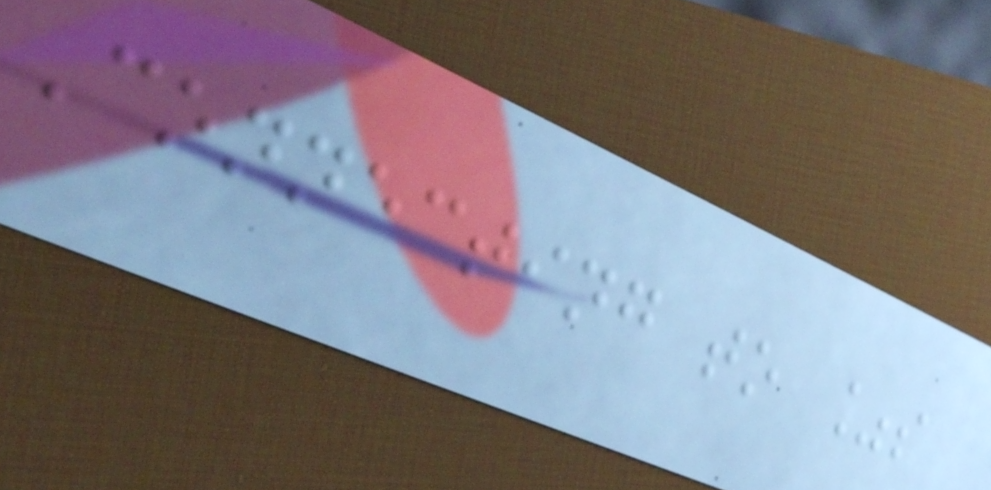Connecting to %s
